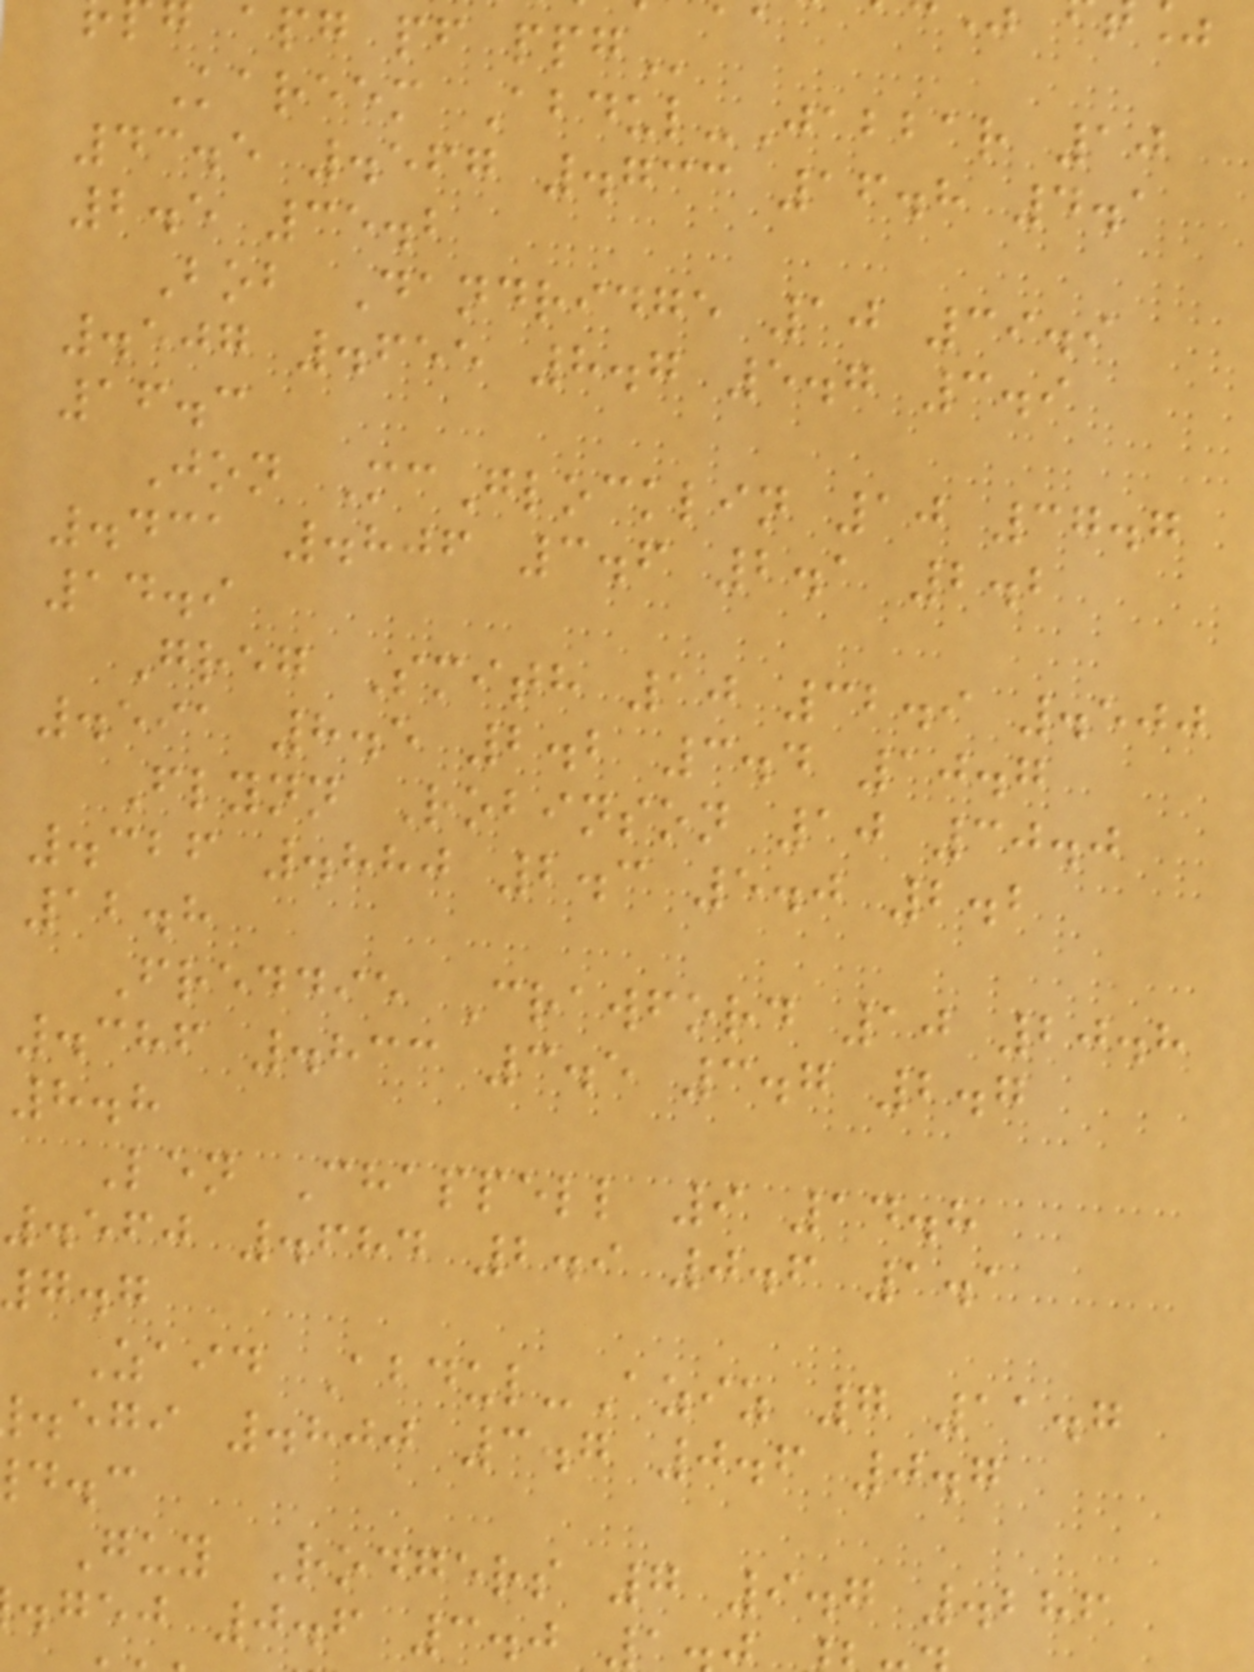apg pf
Kareem Abdul-Jabbar 10
43.5 .567 .733 16.8 4.1
2.5 35.2
Bob Dandridge 10 39.9
.507 .655 8.7 5.7 3.9
16.3
Jon McGlocklin 10 37.7
.431 .806 3.6 2.1 2.2
14.9
Greg Smith 10 32.9 .500
.591 8.5 2.2 3.4 10.7
Flynn Robinson 10 30.0
.326 .880 2.3 5.0 2.2
12.8
Freddie Crawford 10 20.8
.386 .833 3.5 3.7 2.7
8.8
Len Chappell 9 14.8
.560 .684 2.9 0.6 1.1
Zaid Abdul-Aziz 7 11.7
.egi .800 3.7 0.6 0.7
Guy Rodgers 7 9.7 .286
.gej 0.6 3.0
